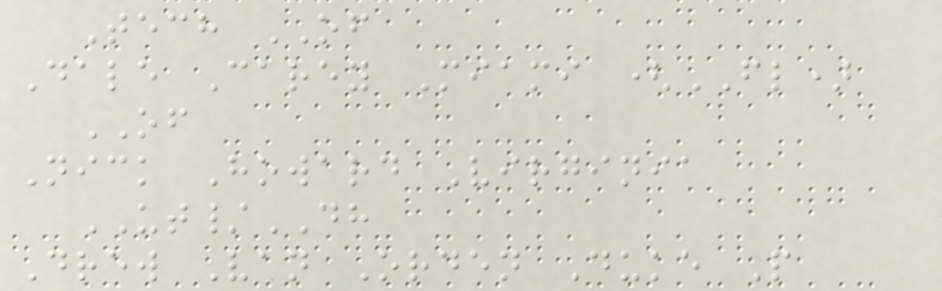Tech OF
Dale Carey Miami (FL)
OF
Nick Howard Virginia
UT/DH
Drew Van Orden Duke P
